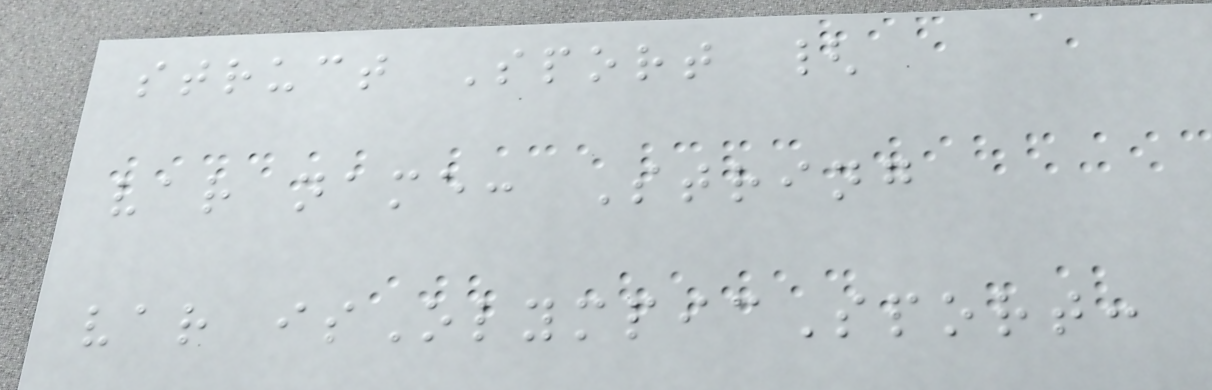struct Sport {
var name: String
var isOlympicSport:
